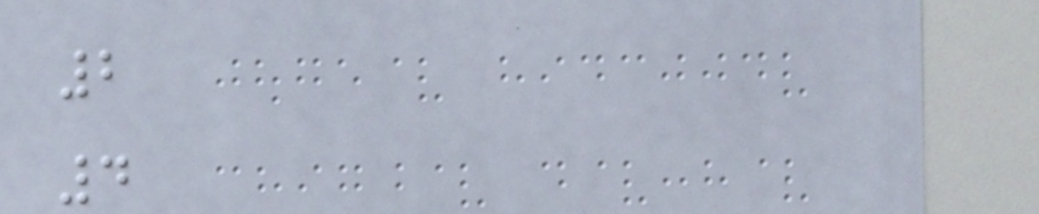2
4
